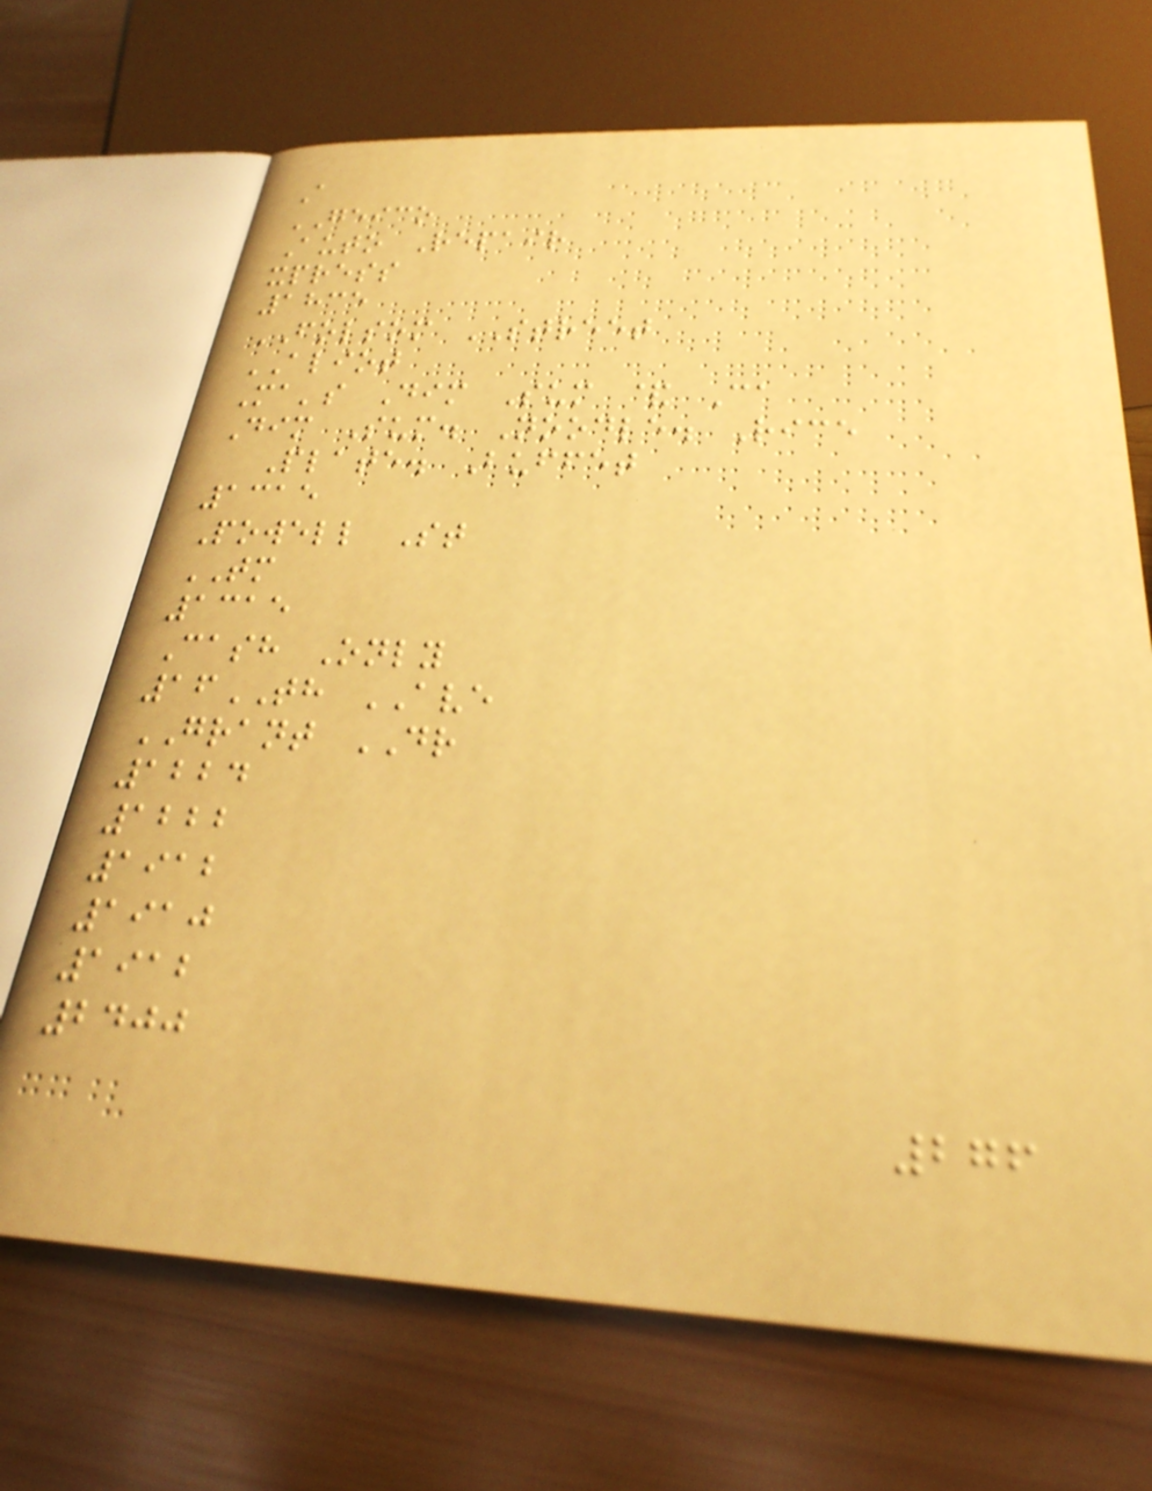A
GEICO
Auto Repair
xpress
1835
FOLSOM STREET
ALIOT
Ma's Dim Sum & Ca
Dim Sum. Noodle. Rice
Plate. Buffet
1315
Powell St
TM
1315
Cash Only
16TH AVE
GRANT DR
1224
1222
1912
1910
1912
2400
276
